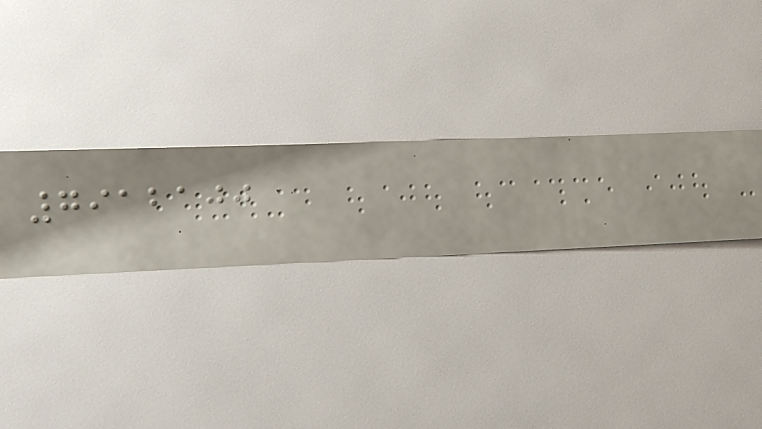7912100
